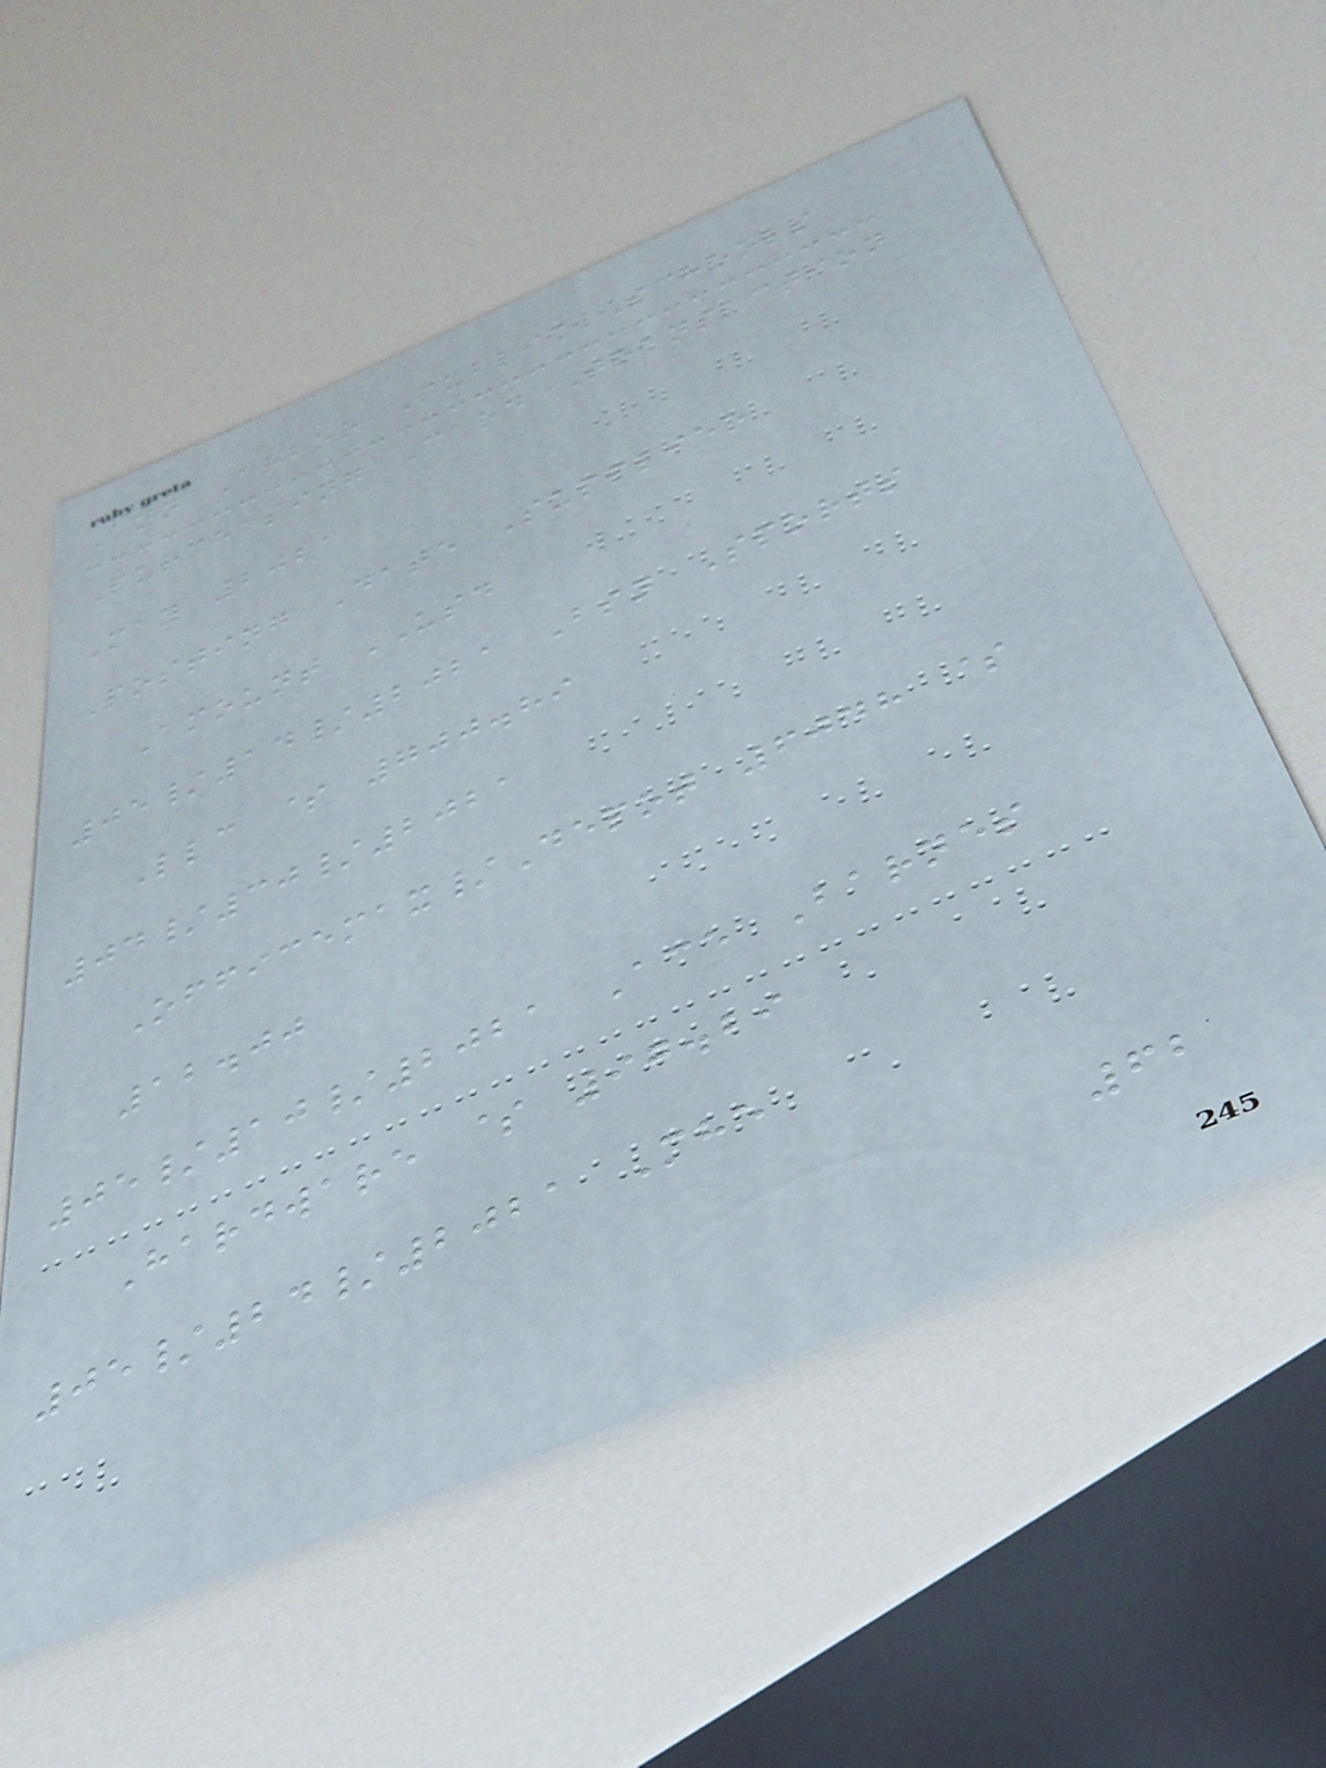Ann Arbor Public Schools
Purchasing Card Transaction
May 2021
Posting Date Supplier
Amount USD
05/14/2021 Bsn Sports
Llc $ 700.89
04/30/2021
Officemax/Depot 6048 $
12.00
05/10/2021 Ace Barnes
Hardware $ 97.29
05/24/2021 Mhe
62
